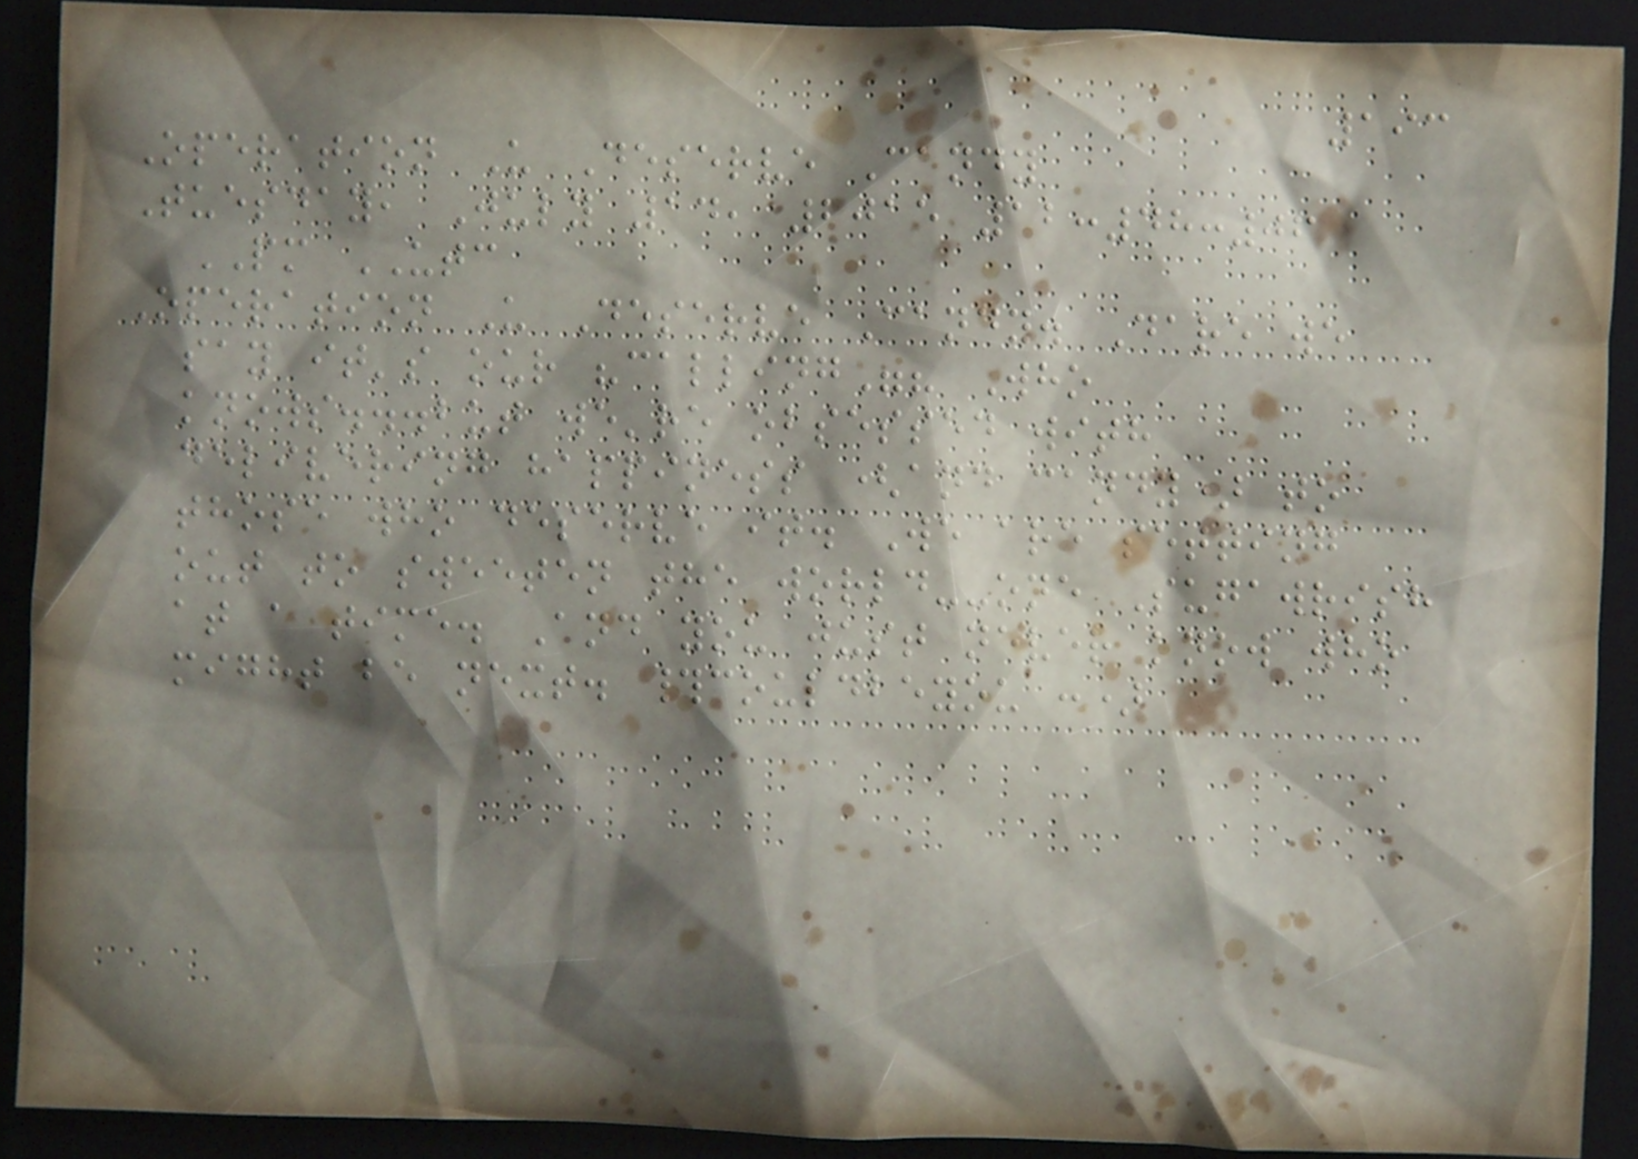193
Operation U Deserve Candy
Tuesday, July 14, 2015 12:48:06
PM UTC
Operation U Deserve Candy. Dare we
say it's our "calling"? Who
knows...but we're obsessed with
delivering happiness (and candy) to
those who deserve it. We are setting
out to sweeten the world--one Sugawrish
at a time. And you just never know who
might be next. #couldbeyou :)
